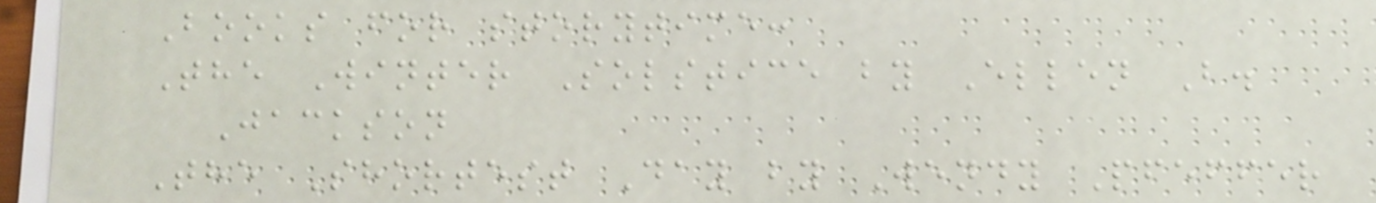Books for storytime:
The Winter Solstice by Ellen B.
Jackson
The Shortest Day by Wendy Pfeffer
